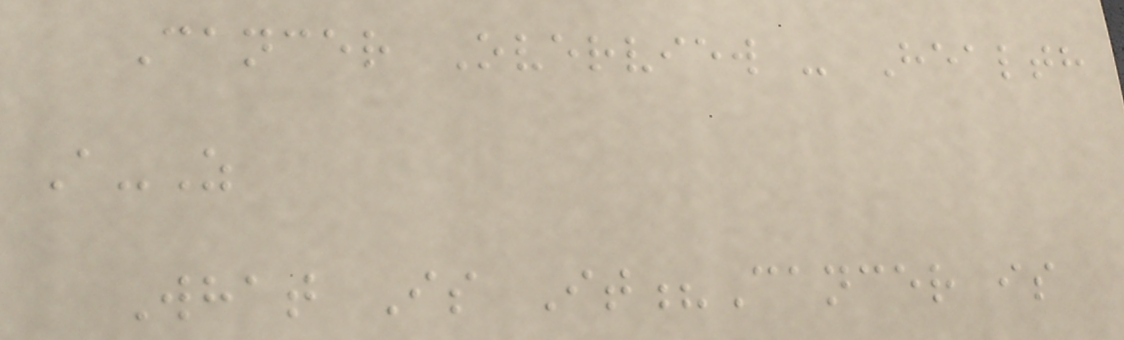Cancer Overview - Health
A-Z
What Is It?Cancer is
